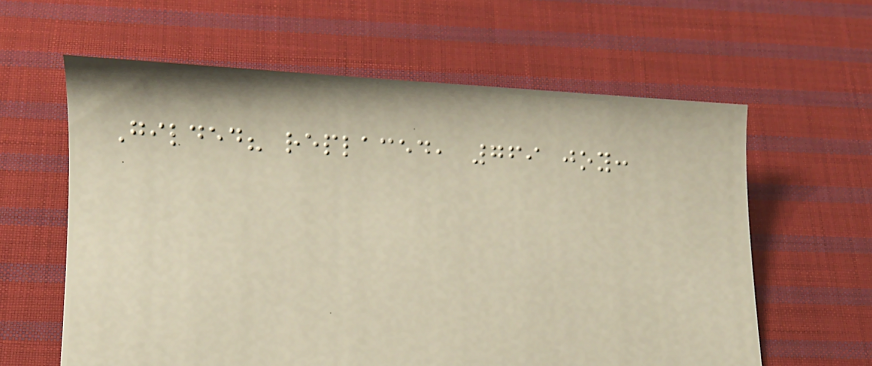Gilded? replaced, 769 joy:
